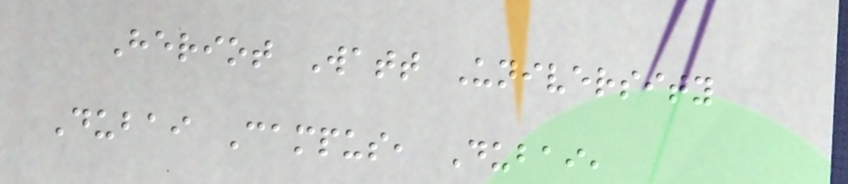Heriot Watt University
Dubai Campus, Dubai,
